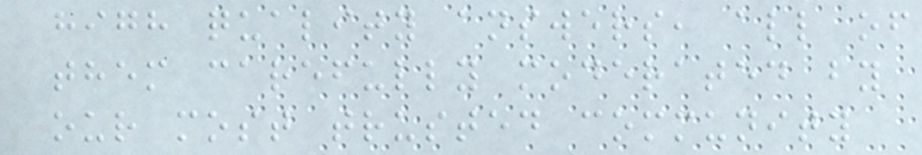high quality answers, all of
them carefully moderated by
our most trusted community
